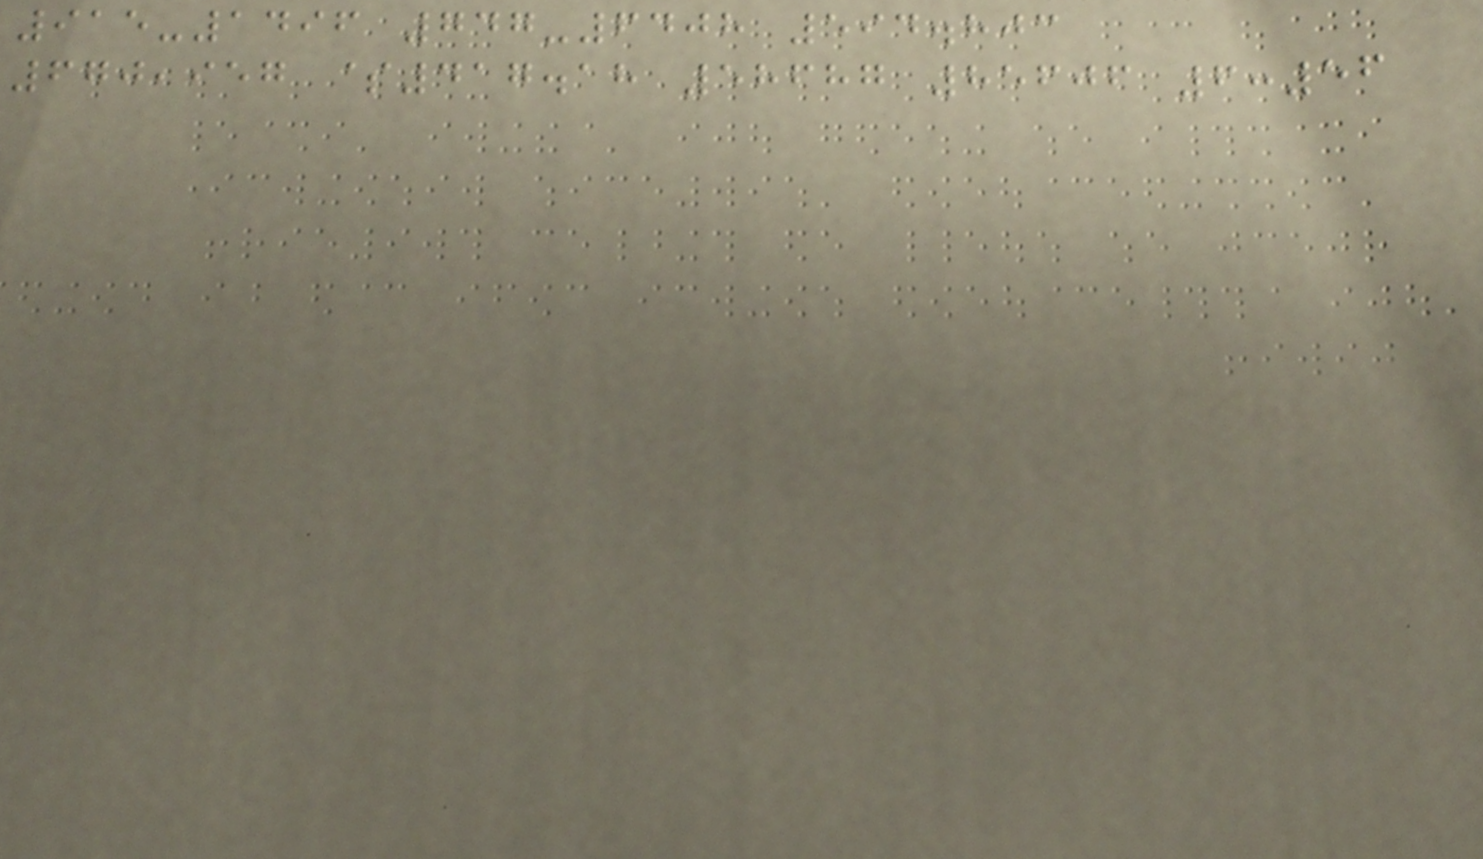915-1496 747-6408 594.803
670,957 $417.18 58687 85606 6:56
